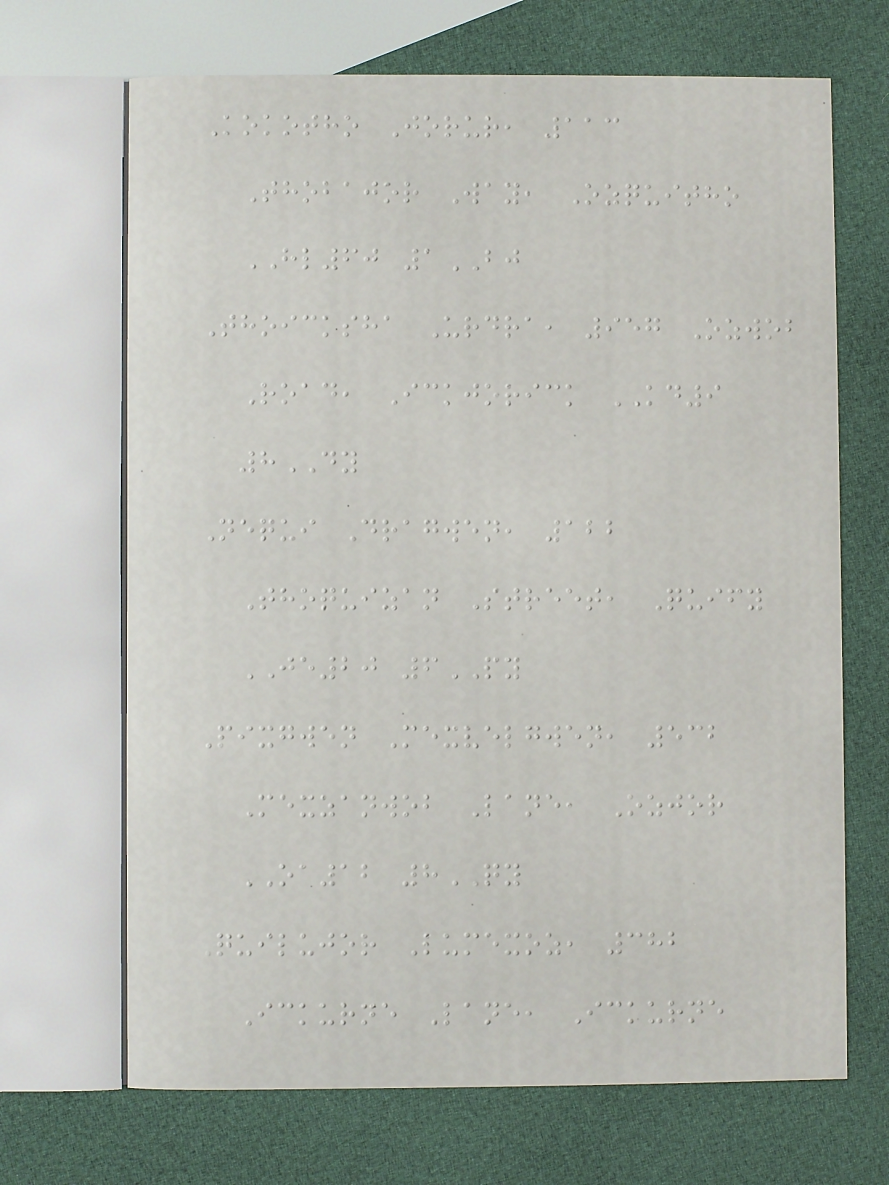Kokotho Jorur, 113
Thobajor Way, Ozquitho
HL60 1BJ
Thoicksha Urdra, 957 Ozwob
Road, Ickjorick KD9
8DY
Nequi Dragwen, 122
Thoquizan Street, Quify
JE20 6PY
Pixgwen Mexvelgwen, 532
Mexzanwob Lane, Ozjor
OA12 8QY
Quilujor Lumexoz, 382
Ickurne Lane, Ickurne
